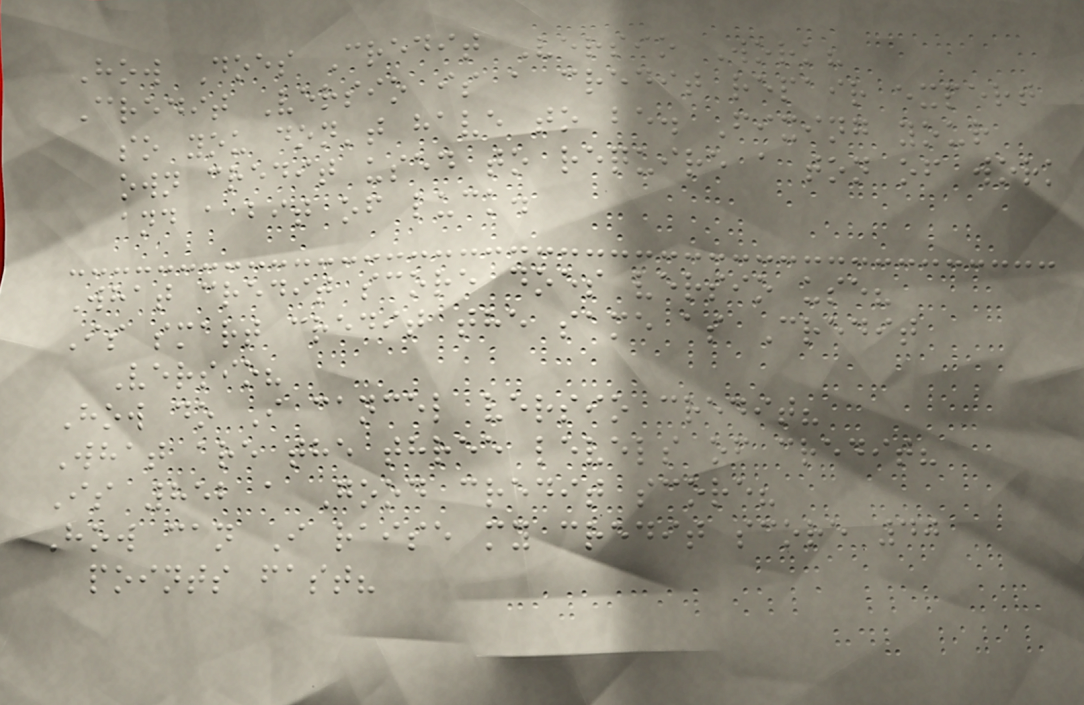How Does Credit Versio Work?
Credit Versio is a credit repair expert
so you don't have to be. Fixing your
own credit used to require a ton of work
and a bit of luck.
What credit score does versio use?
Is smart credit the same as Credit
Versio?
How do I cancel versio credit?
What are the three levels of credit?
Is 852 a Good credit score?
How can I raise my credit score 40
points fast?
